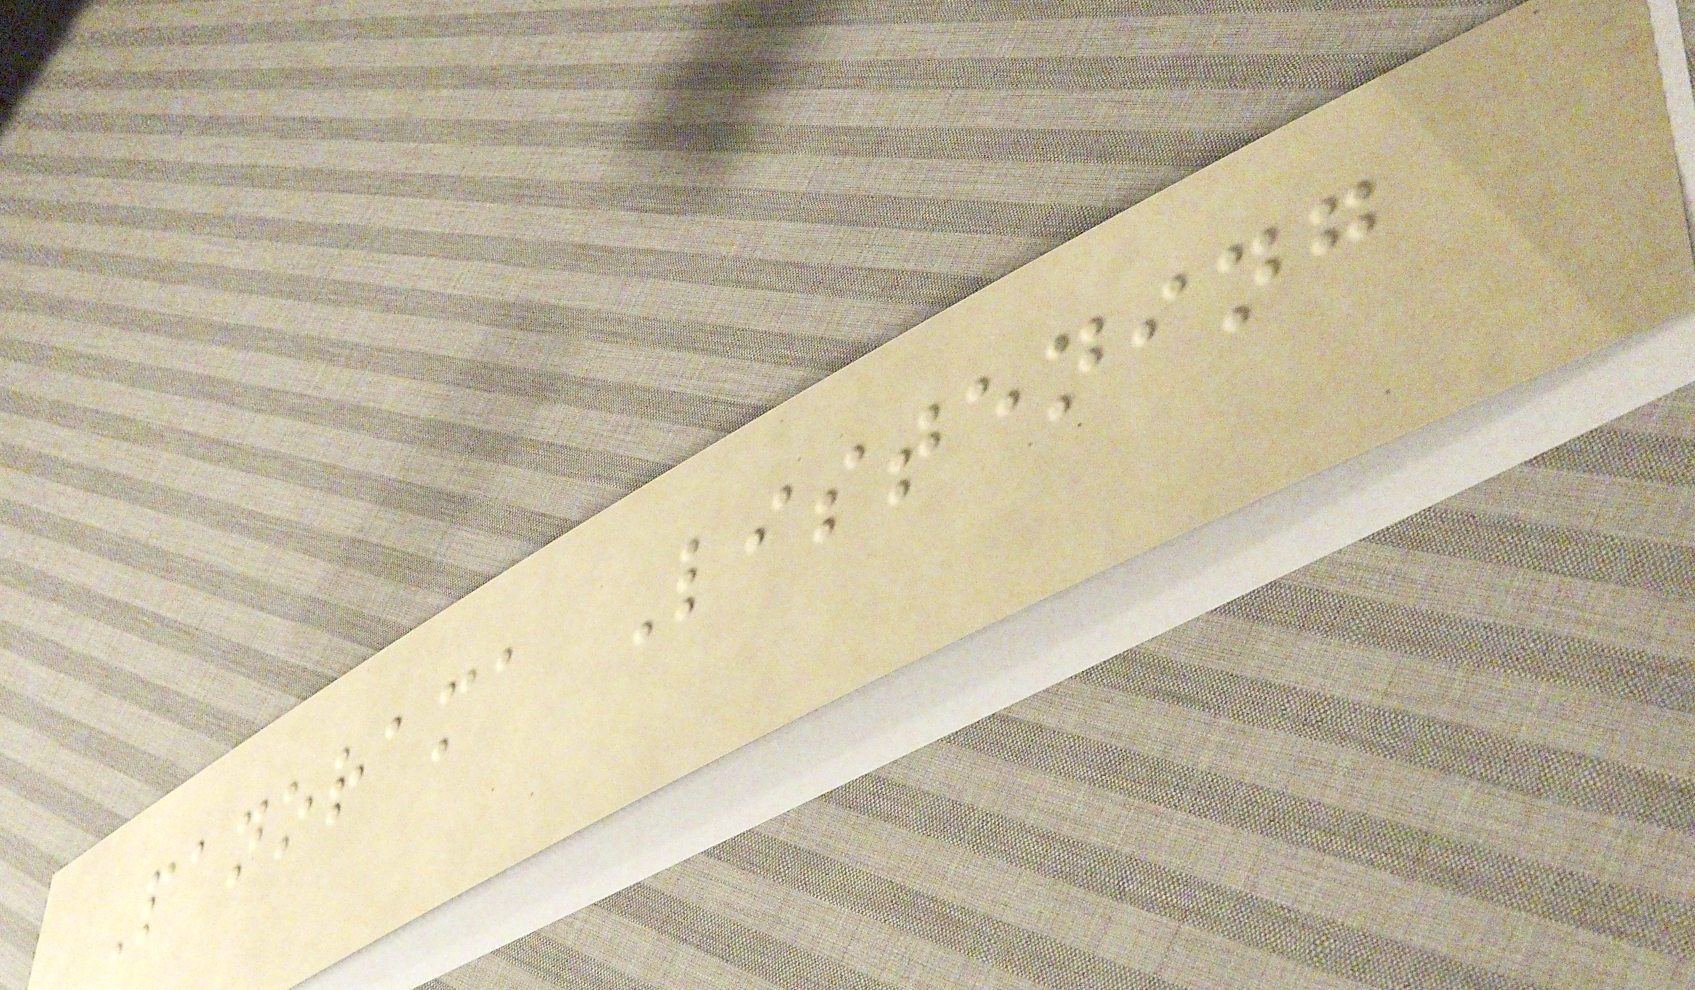Panorama Listening
